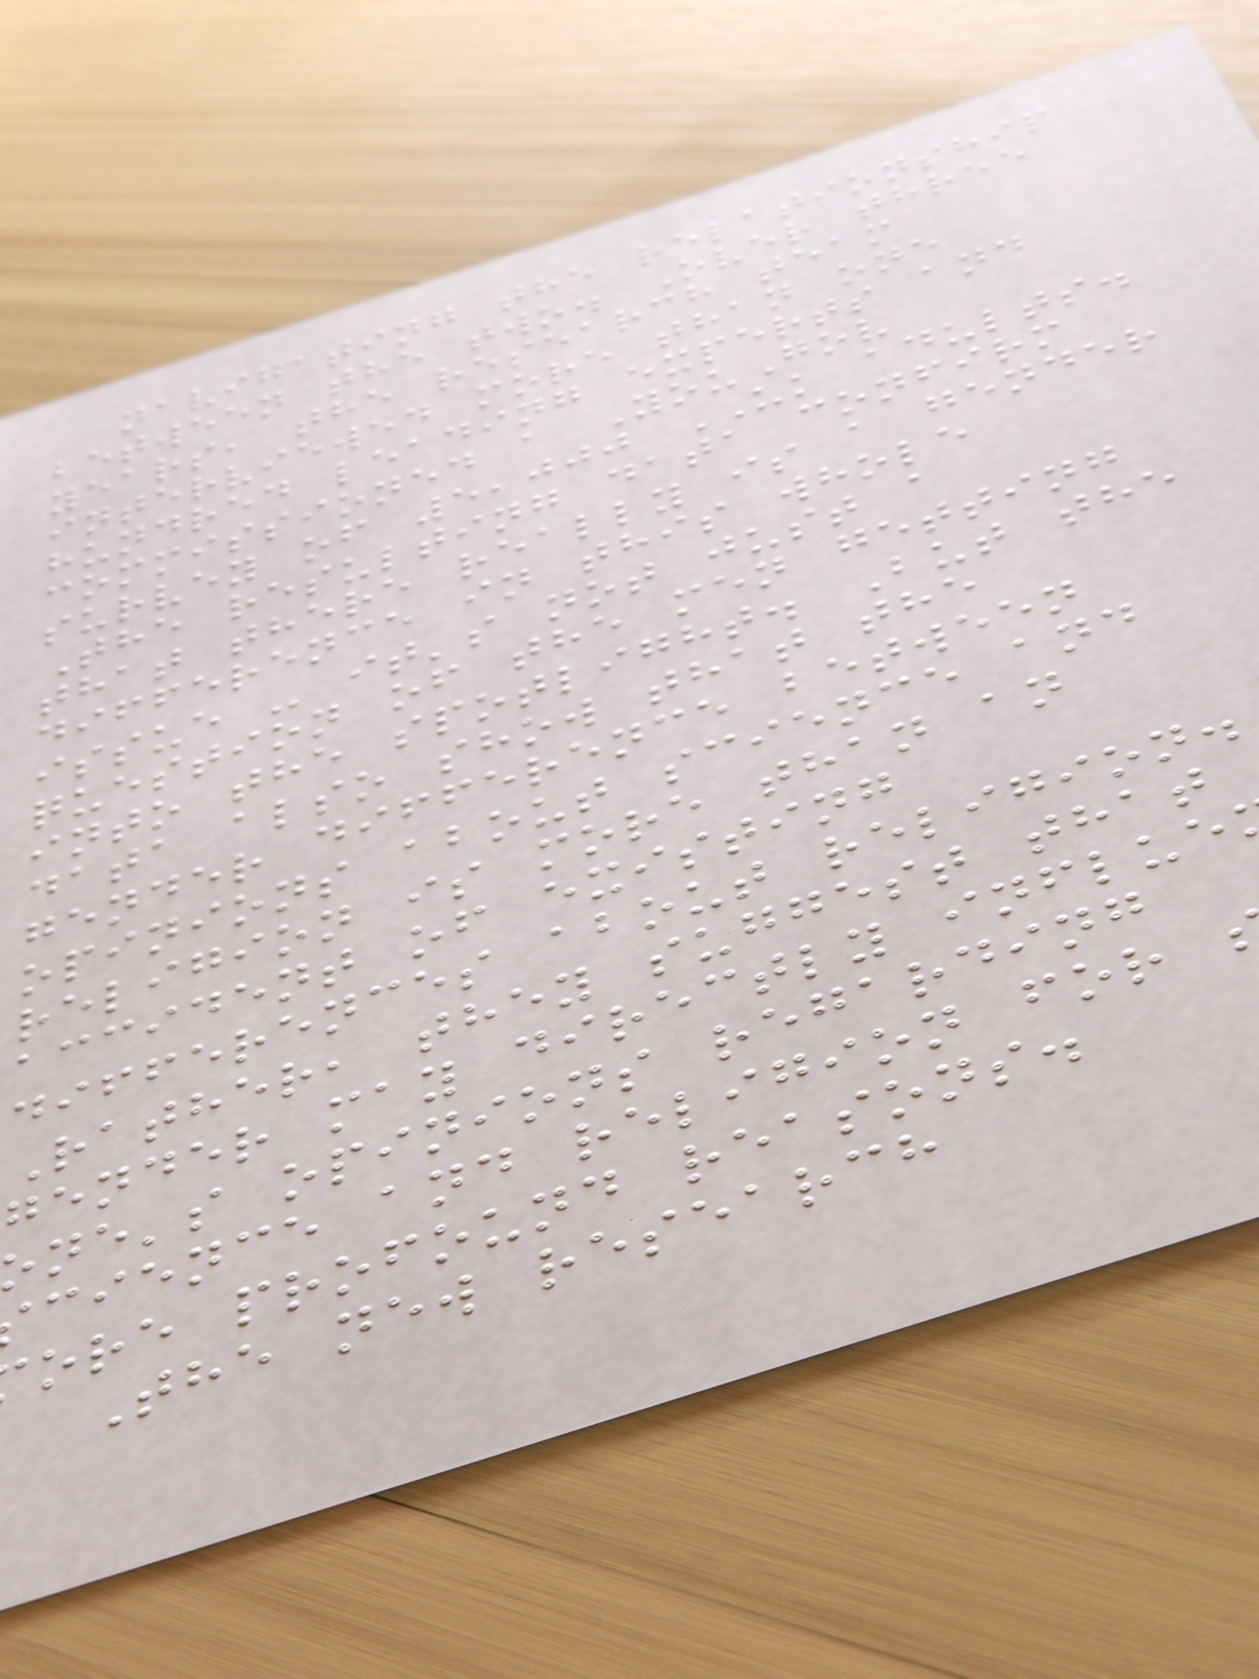navigating the relationship
between the two. Over three
years, the research team
interviewed more than one
hundred leading experts and
commissioned a YouGov
survey of 5,000 UK adults.
The resulting data confirm
that there really is a gender
difference in this whole
issue - it's not just a
question of the men getting
into the spotlight. But the
data also show that the
gender difference between
opinions about science and
religion is more than an
accident of existing
differences about religion.
Rather, they suggest that
gender may directly influe
ne's opinions regarding
cience and religion for
ore profound reasons.
The new research
